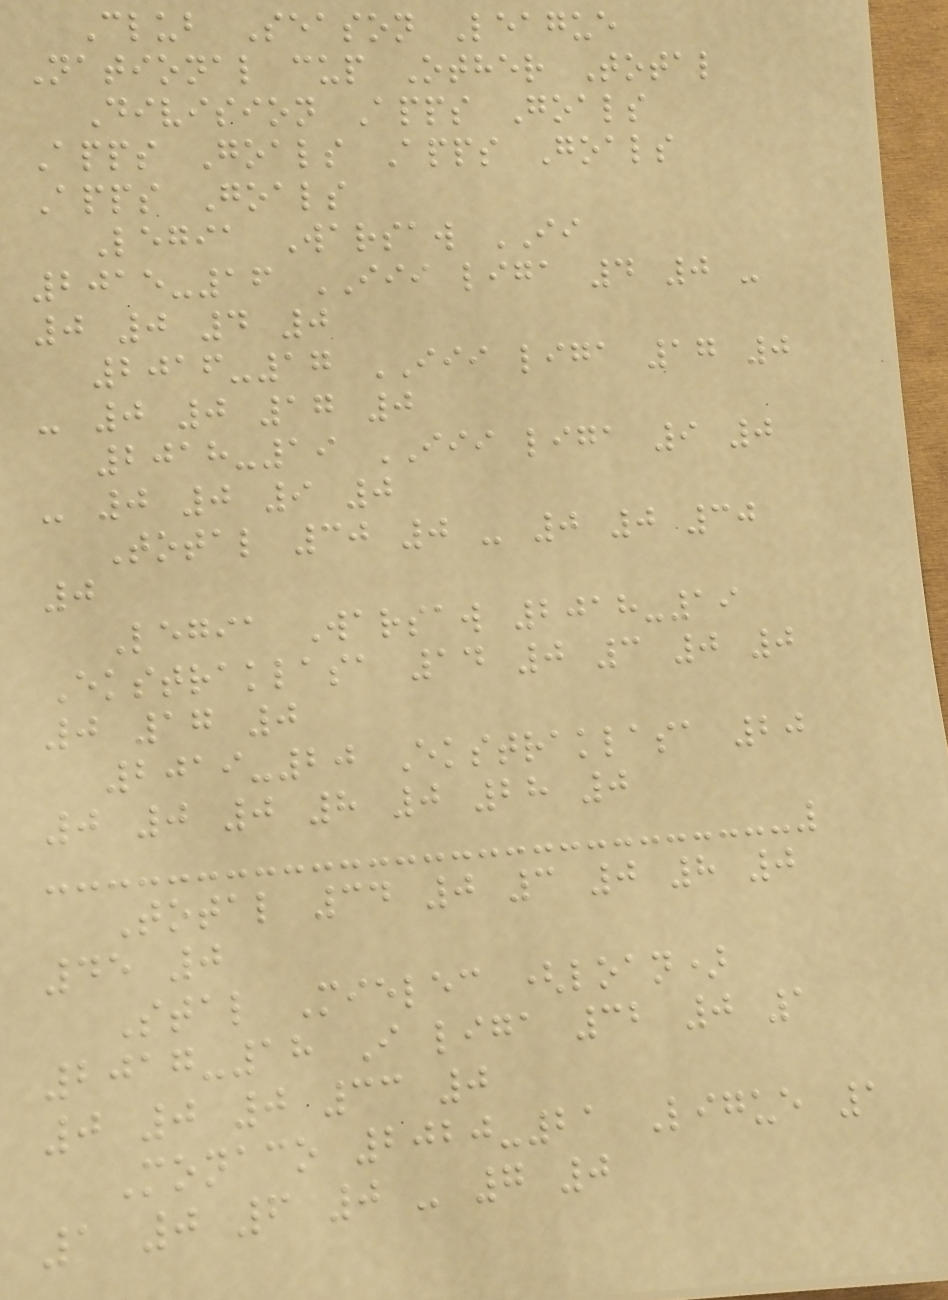Club Season League
National cup Other Total
Division Apps Goals
Apps Goals Apps Goals
Apps Goals
Legia Warsaw II
2015-16 III liga 4 0 -
0 0 4 0
2016-17 III liga 17 0
- 0 0 17 0
2018-19 III liga 9 0
- 0 0 9 0
Total 30 0 - 0 0 30
0
Legia Warsaw 2018-19
Ekstraklasa 14 0 3 0 0
0 17 0
2019-20 Ekstraklasa 20
0 0 0 8 0 28 0
Total 34 0 3 0 8 0
45 0
Stal Mielec (loan)
2017-18 I liga 32 0 1
0 0 0 33 0
Monaco 2020-21 Ligue 1
1 0 6 0 - 7 0
